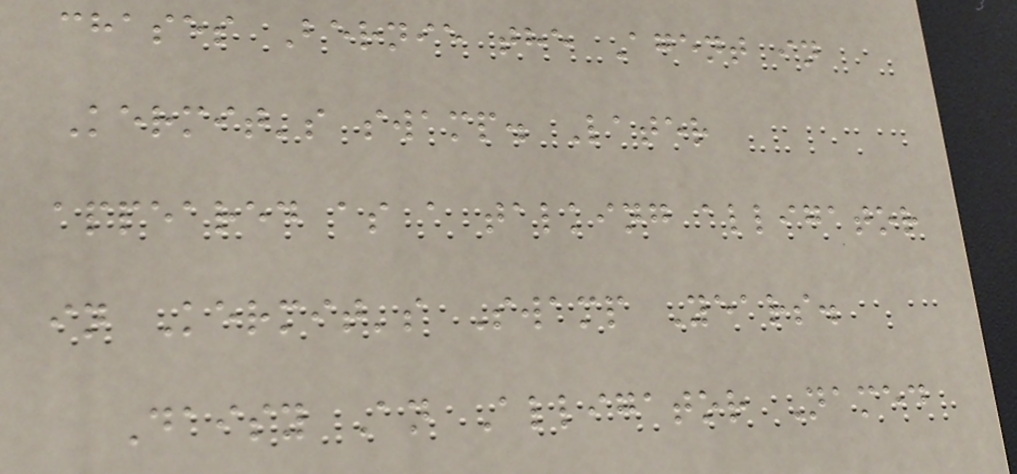chases Bernie the Agent in
Kermit's swamp. Later
appeared as a talking alligator
in Kermit's Swamp Years.
Daisy An Alligator Named
